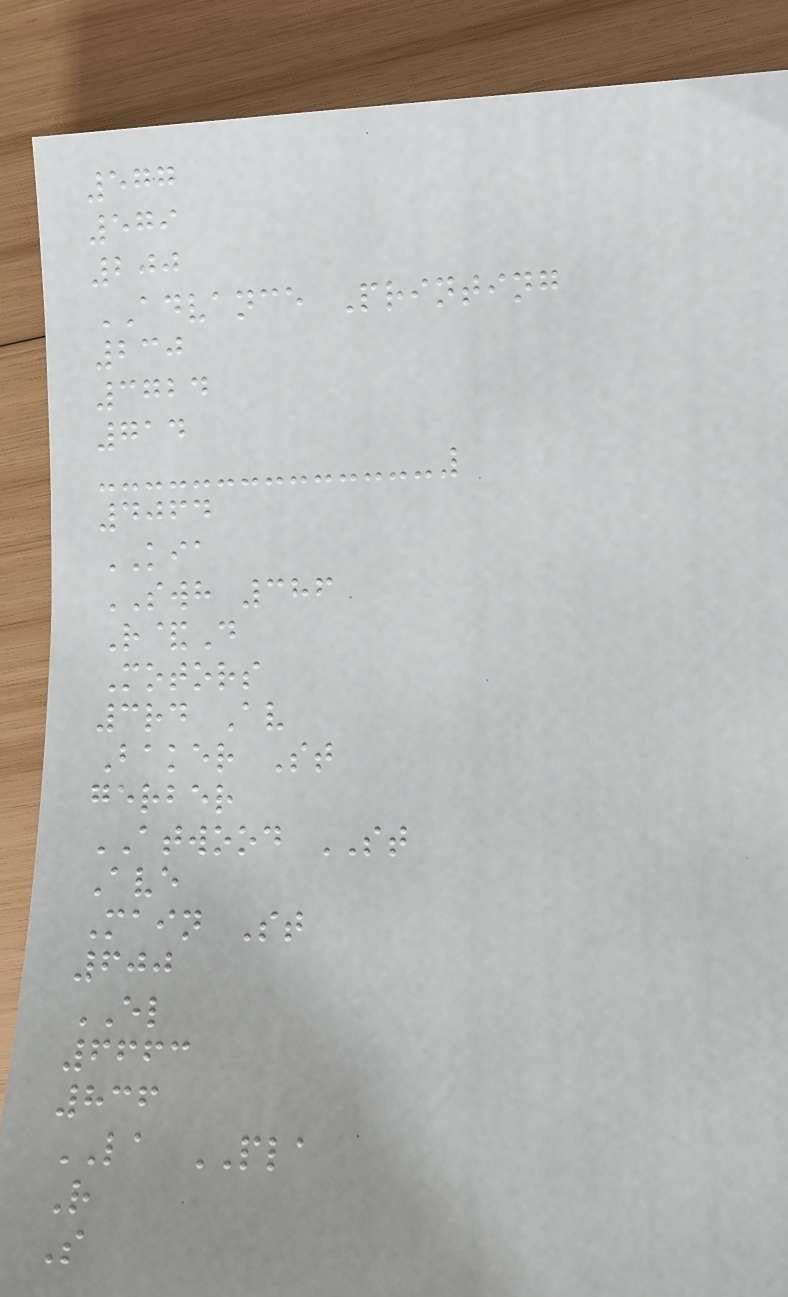577
579
200
ADVANCE Printing
230
3724
714
4064
KIA
SWH 386
R&D
Motors
3rd Av
Baker St
gerber
ATWOOD ST
Ave
Main St
600
EL
6663
836
LA PLA
R
S
